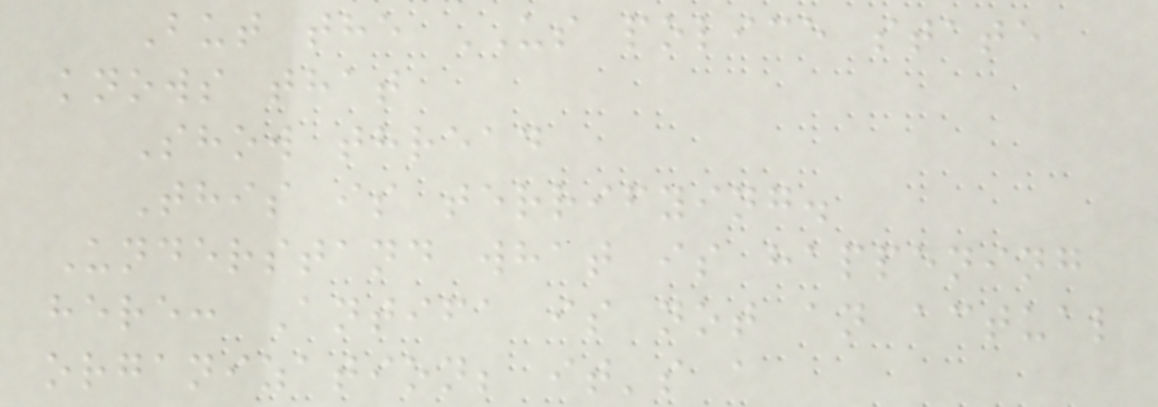But the US police state
knows that
Show thread
This is terrifying.
Understand what is happening
here: Antifa is not an actual
organization; it's a
